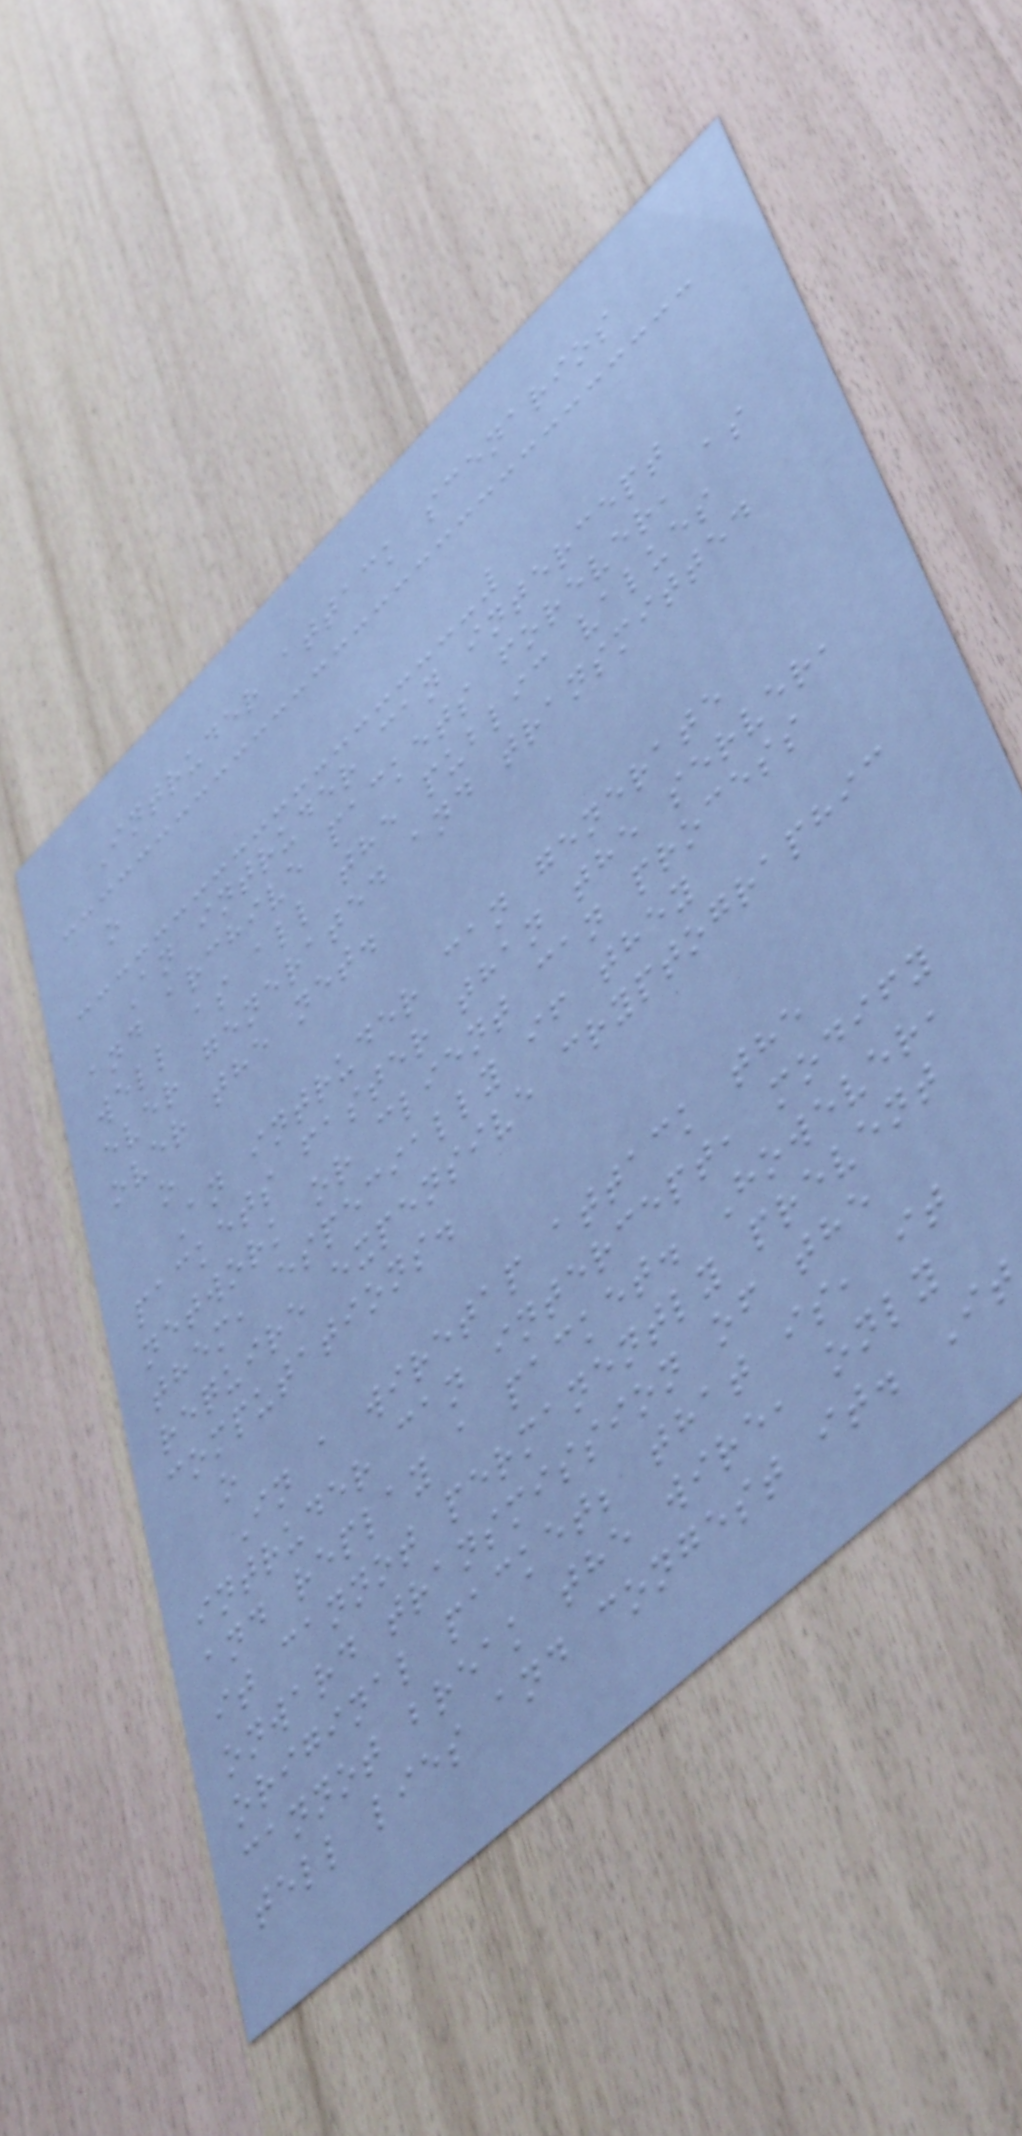Intruder attack scenarios
o
An intruder can intercept
and archive packets forever, as
well as all the public values
ever generated and transmitted
over the net.
o
An intruder can generate
packets faster than the server,
network or client can process
them, especially if they
require expensive cryptographic
computations.
o
In a wiretap attack the
intruder can intercept, modify
and replay a packet. However,
it cannot permanently prevent
onward transmission of the
original packet; that is, it
cannot break the wire, only
tell lies and congest it. It
